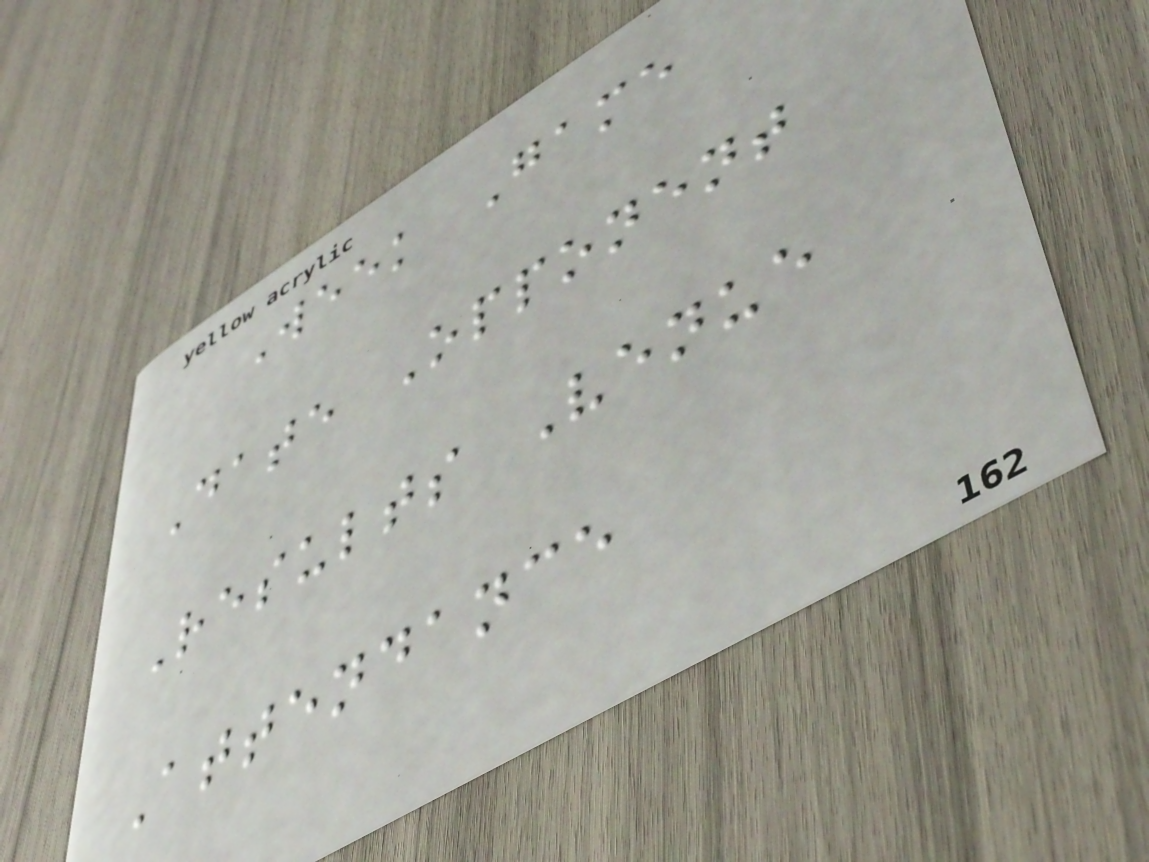Week Game
Date Opponent
Results Venue
Attendance
